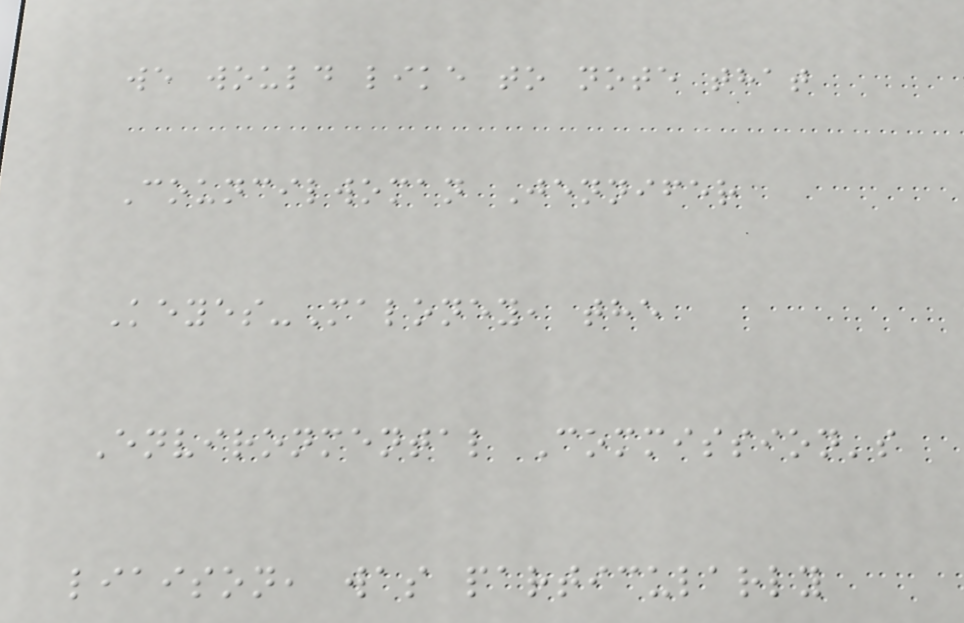we would like to note that
Councilwoman Jennifer
Keyes-Maloney, the
Environmental Commission's
liaison, was particularly
